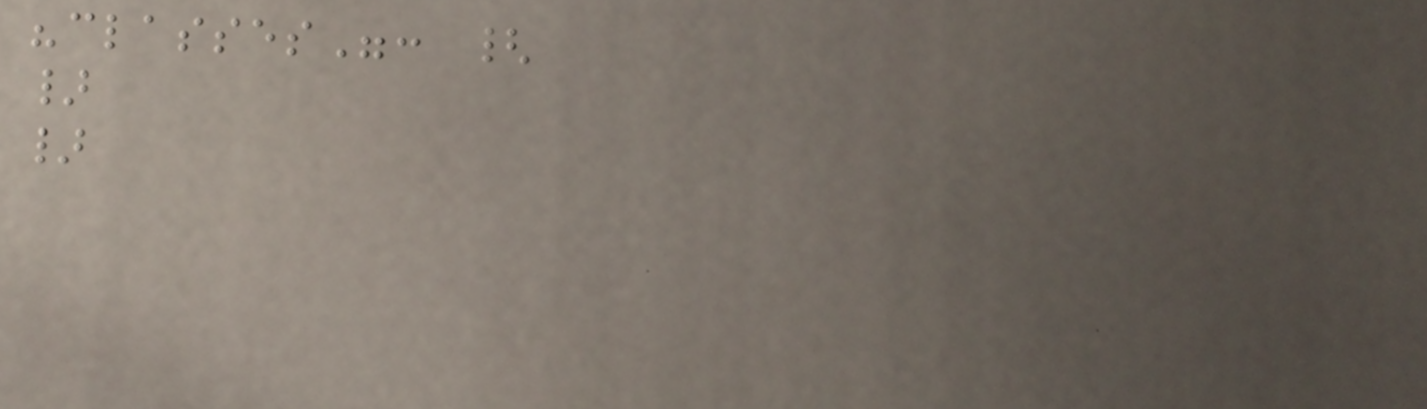"classes": {
}
}
